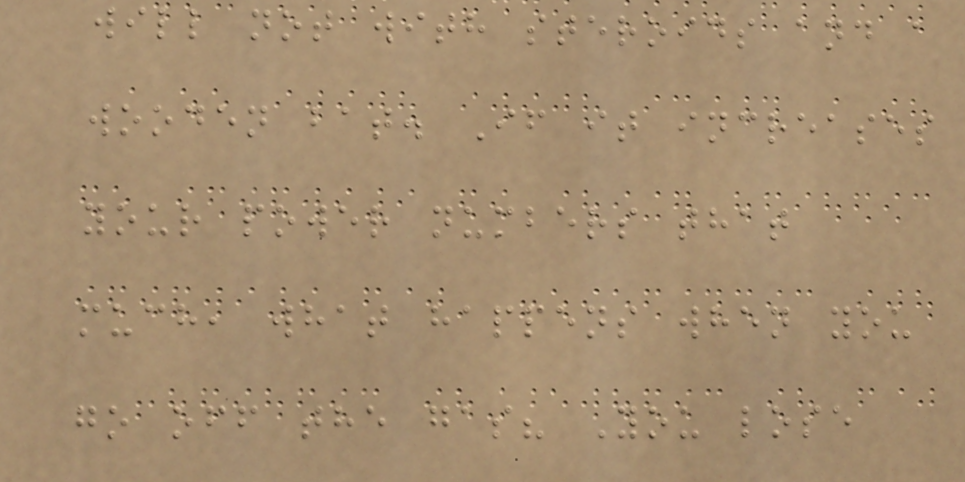will not with steroids and a
wooden bat. If it increases
your power numbers that
much, what happens when you
go off the gas? You lose
